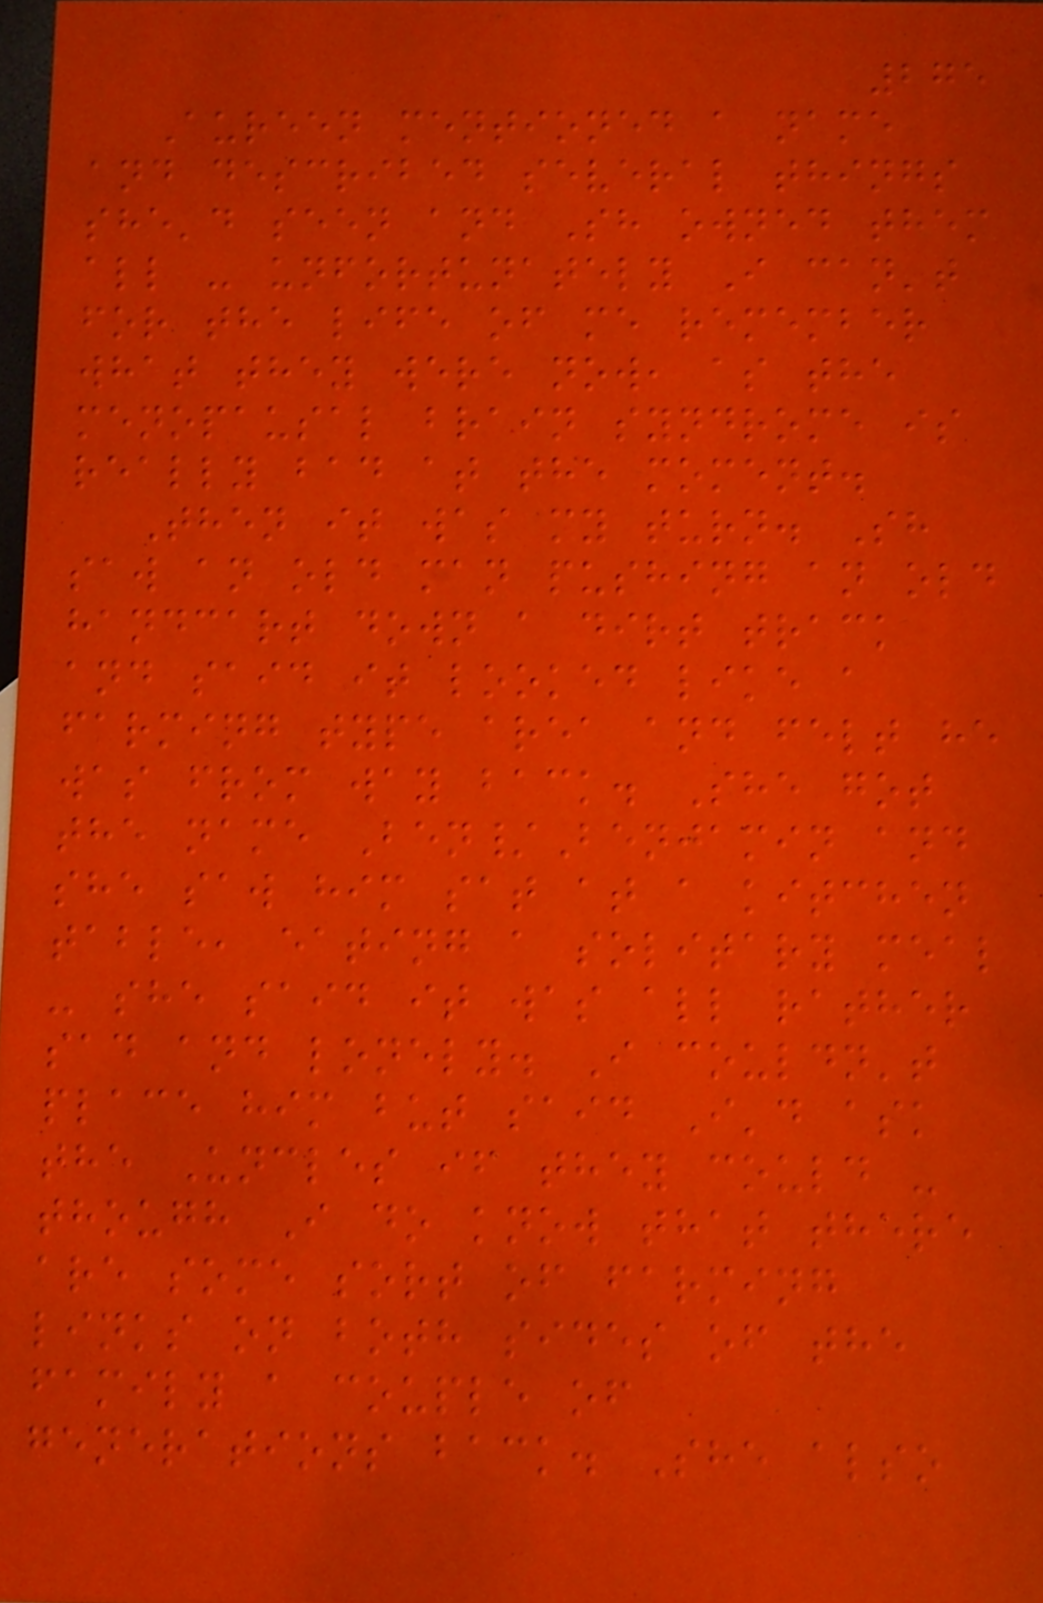275
Aureen mentioned a name
and described several things
she'd seen and Sh owned them
all - unfortunately I can't
for the life of me remember
what they were now, as the
menopausal brain syndrome is
really bad at the moment.
Then it was my turn. Sh
saw an old man pushing an old
handcart down a dirt track
and said it looked like a
farming type area and felt he
was from way back. She got
the name Ben/Benjamin and
she saw him sat at a kitchen
table, eating a solitary meal
- she said it was all rather
sad and lonely. I couldn't
place him but said I'd ask
the Uncles if they could -
though I do know that there
are some sort of farming
links on both sides of the
family a couple of
generations back. She also
